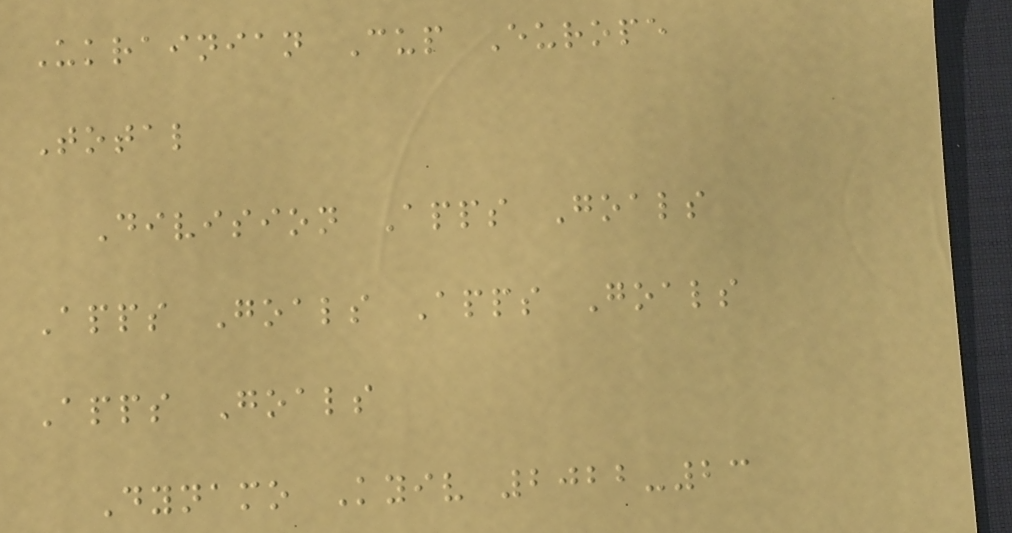Ukrainian Cup Europe
Total
Division Apps Goals
Apps Goals Apps Goals
Apps Goals
Dynamo Kyiv 2022-23
